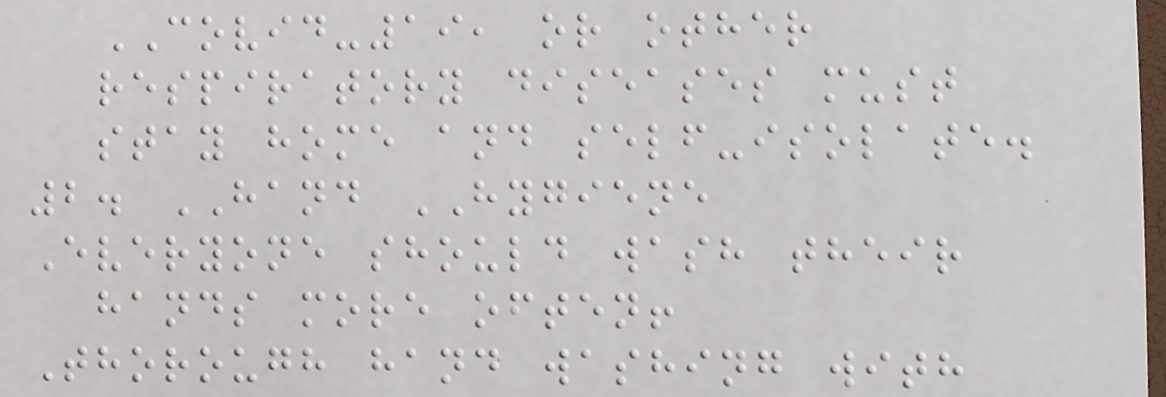COVID-19, or other
respiratory diseases must
stay home and self-isolate.
2. HAND HYGIENE
Everyone should wash their
hands more often!
Thorough hand washing with
